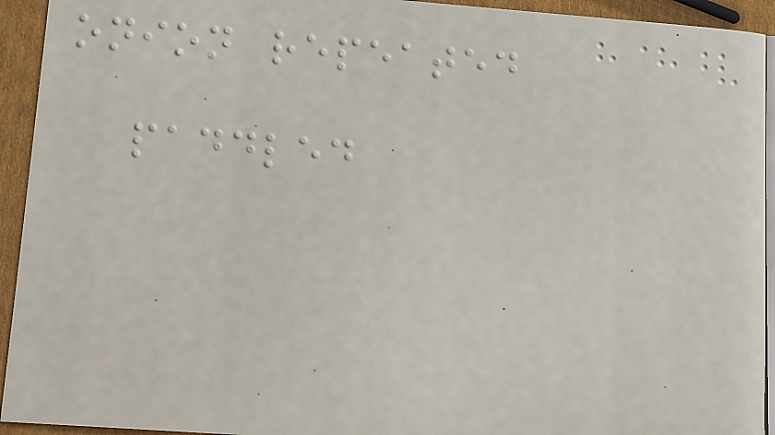onion repeated
paddled
